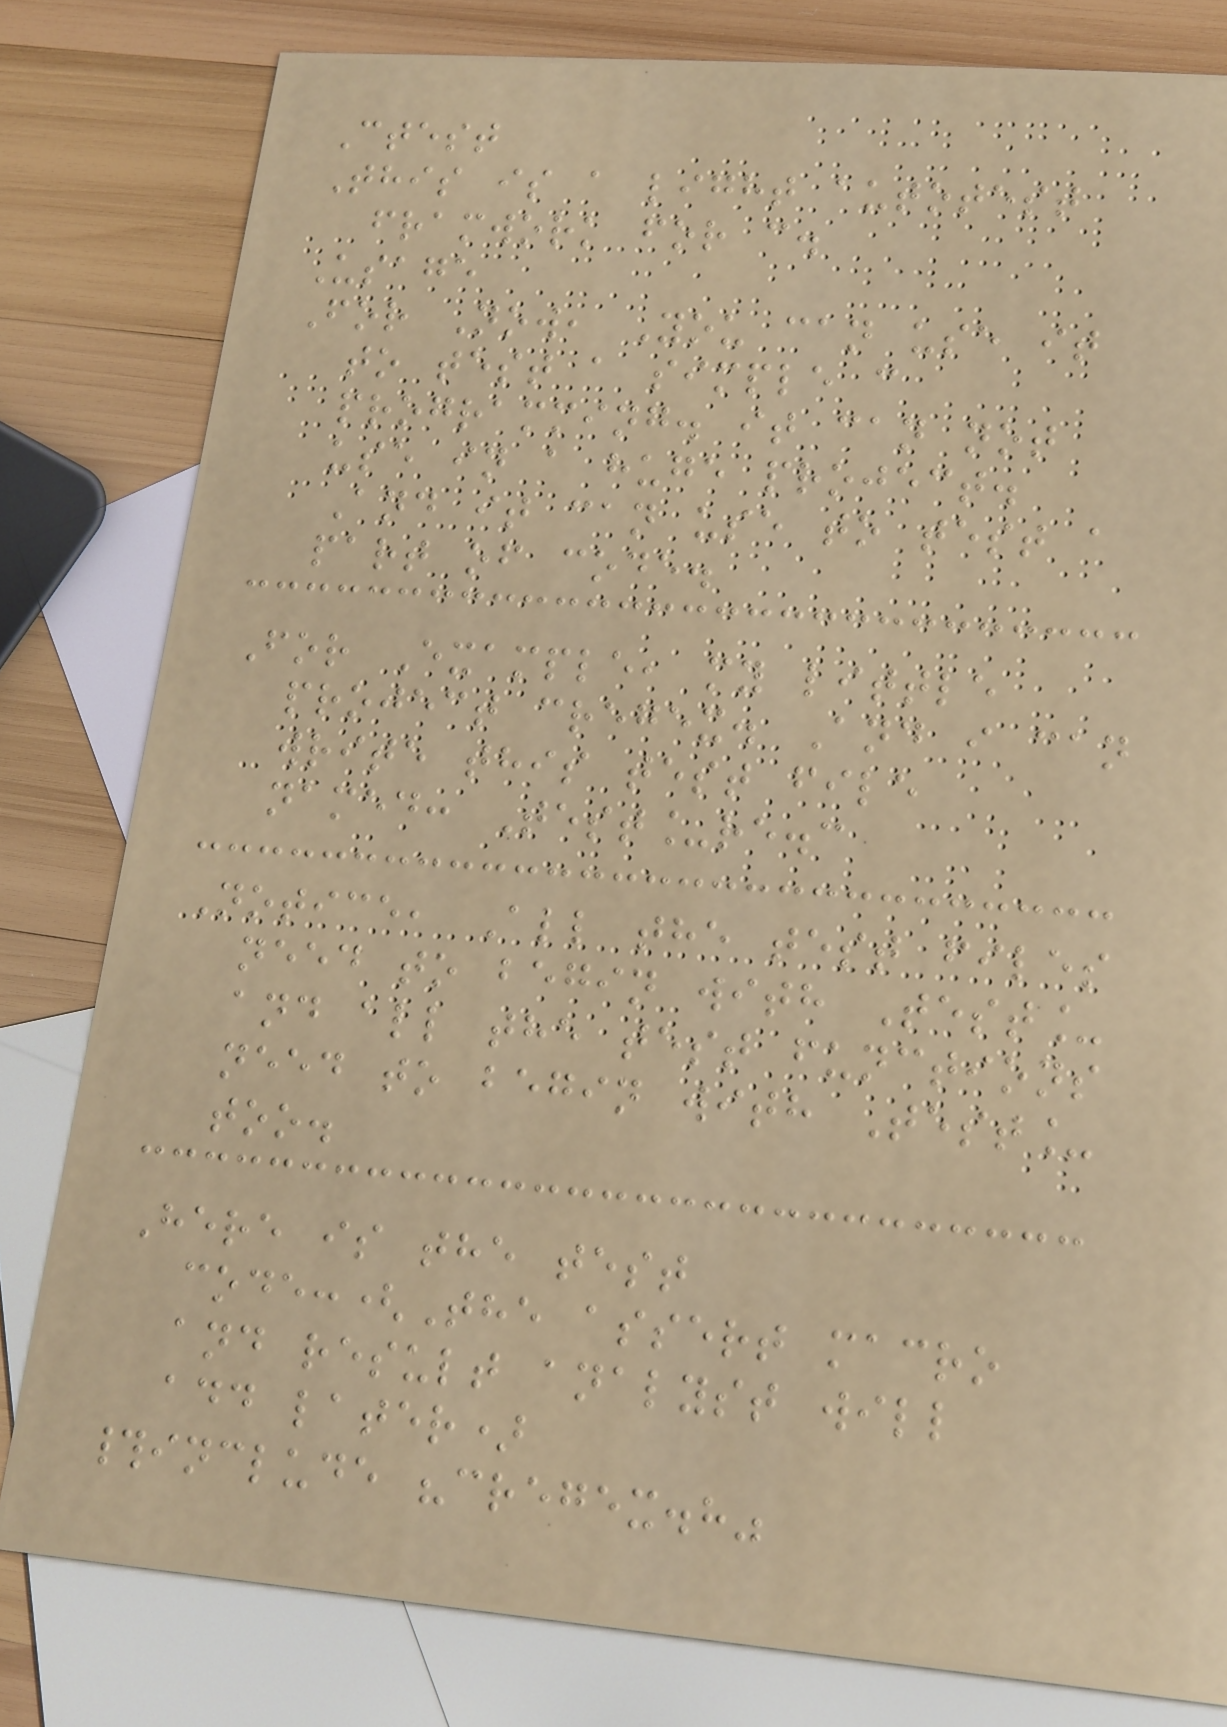Ctest
This is a light autotest
framwork for c.
Usage
For Now, You can use it
to test a simple c
programming. it can not
use in a huge project.
And it can use to test a
part of code.
For Example, my little
project cregex. And i can
write this test file
named: Test_re.c
Notice, All the test files
need to begin with Test_
and all the test functions
need to begin with Test_
too.
Here is the test
code:(The assert macro
and result analyst will
add later)
#include "cregex.h"
